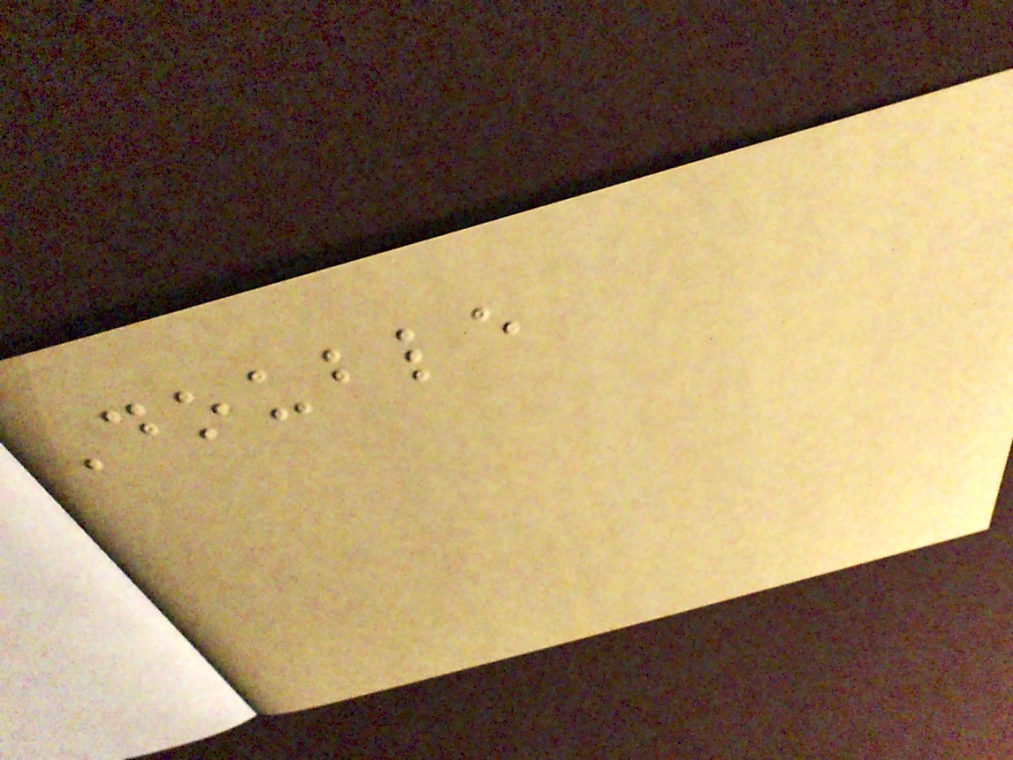Double
